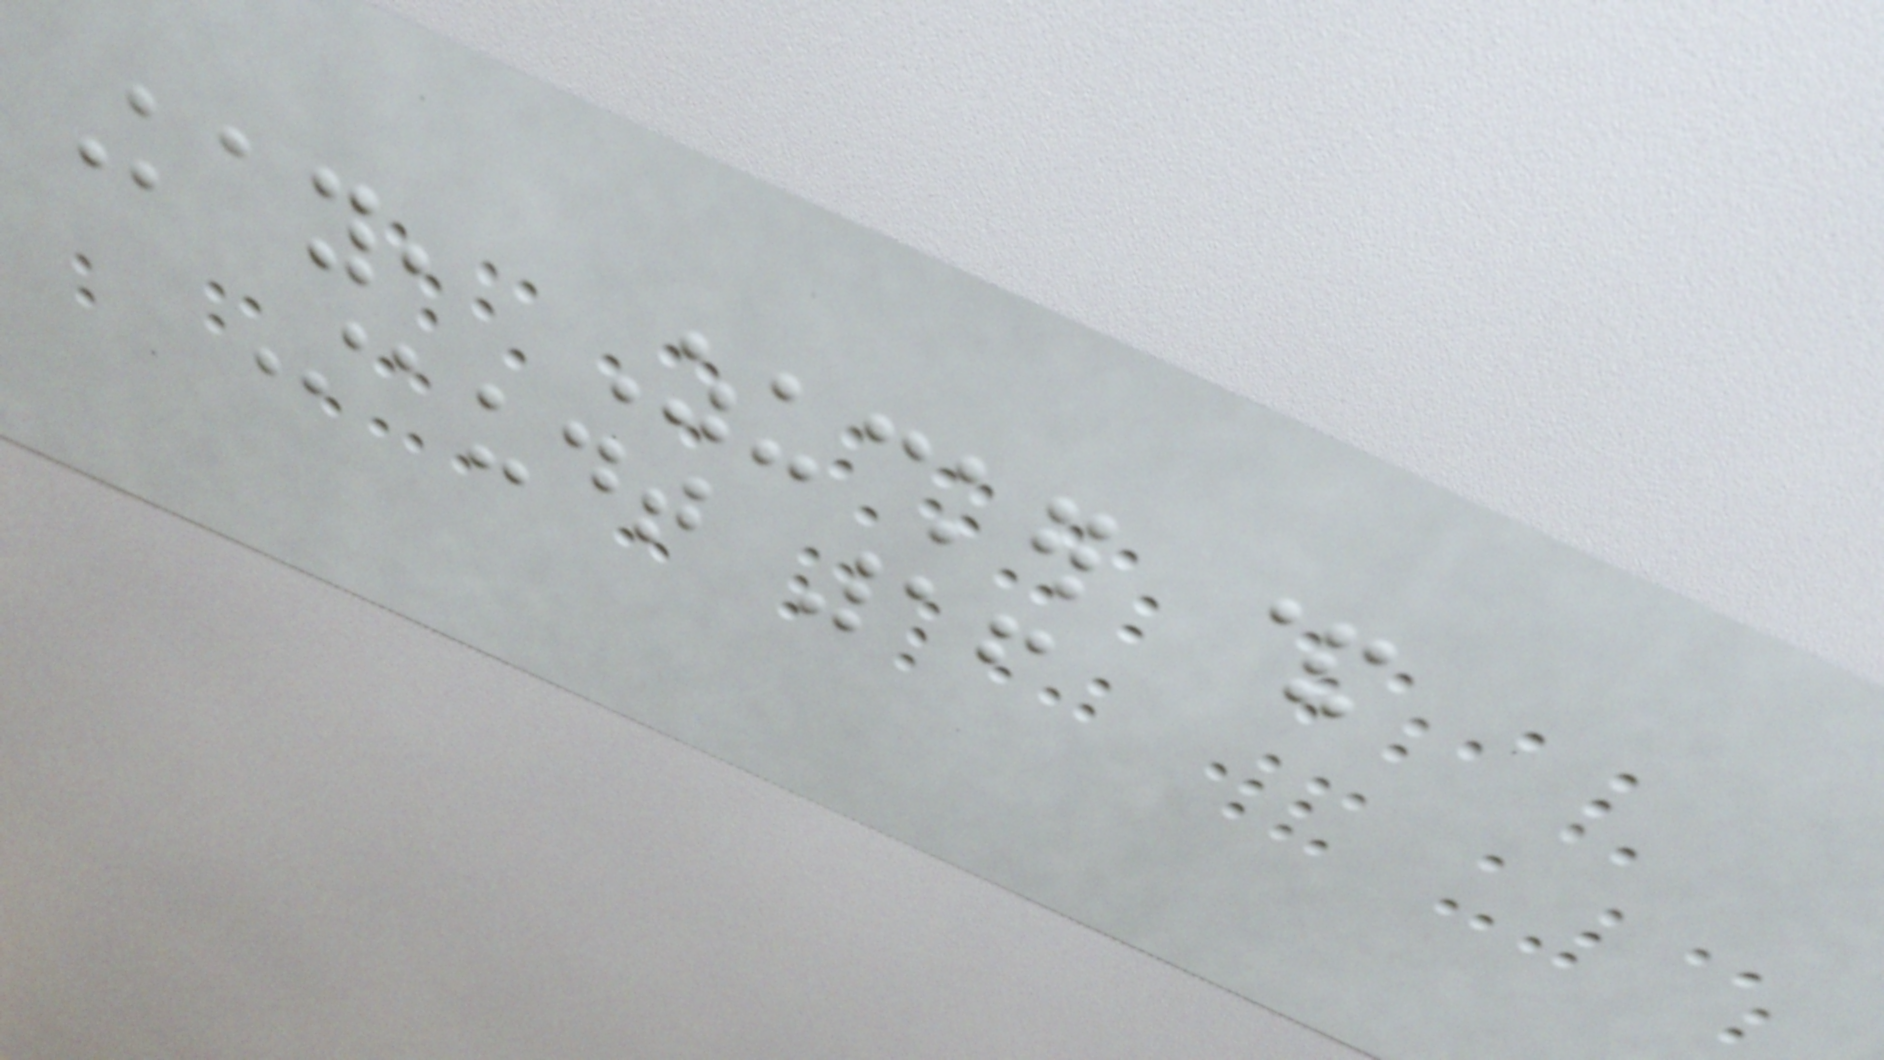Kay, Zucker &
Staudt 16
